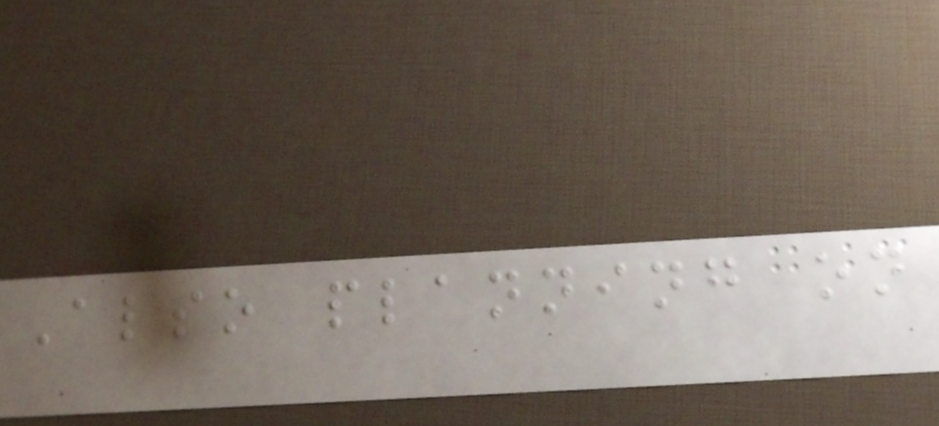Also planning on
